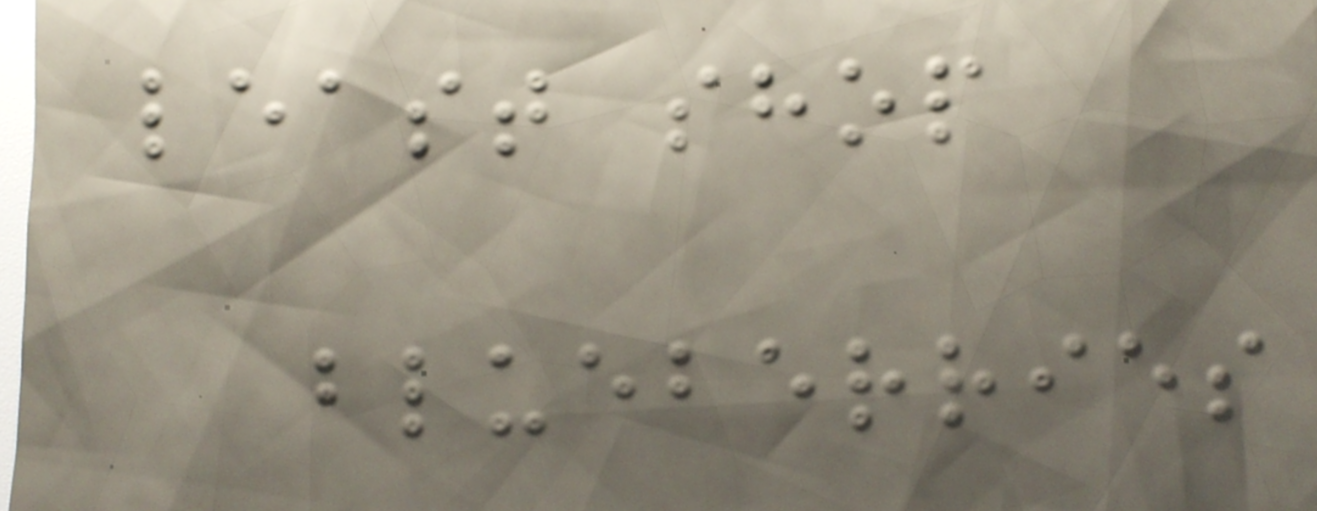least shop
blueberries
